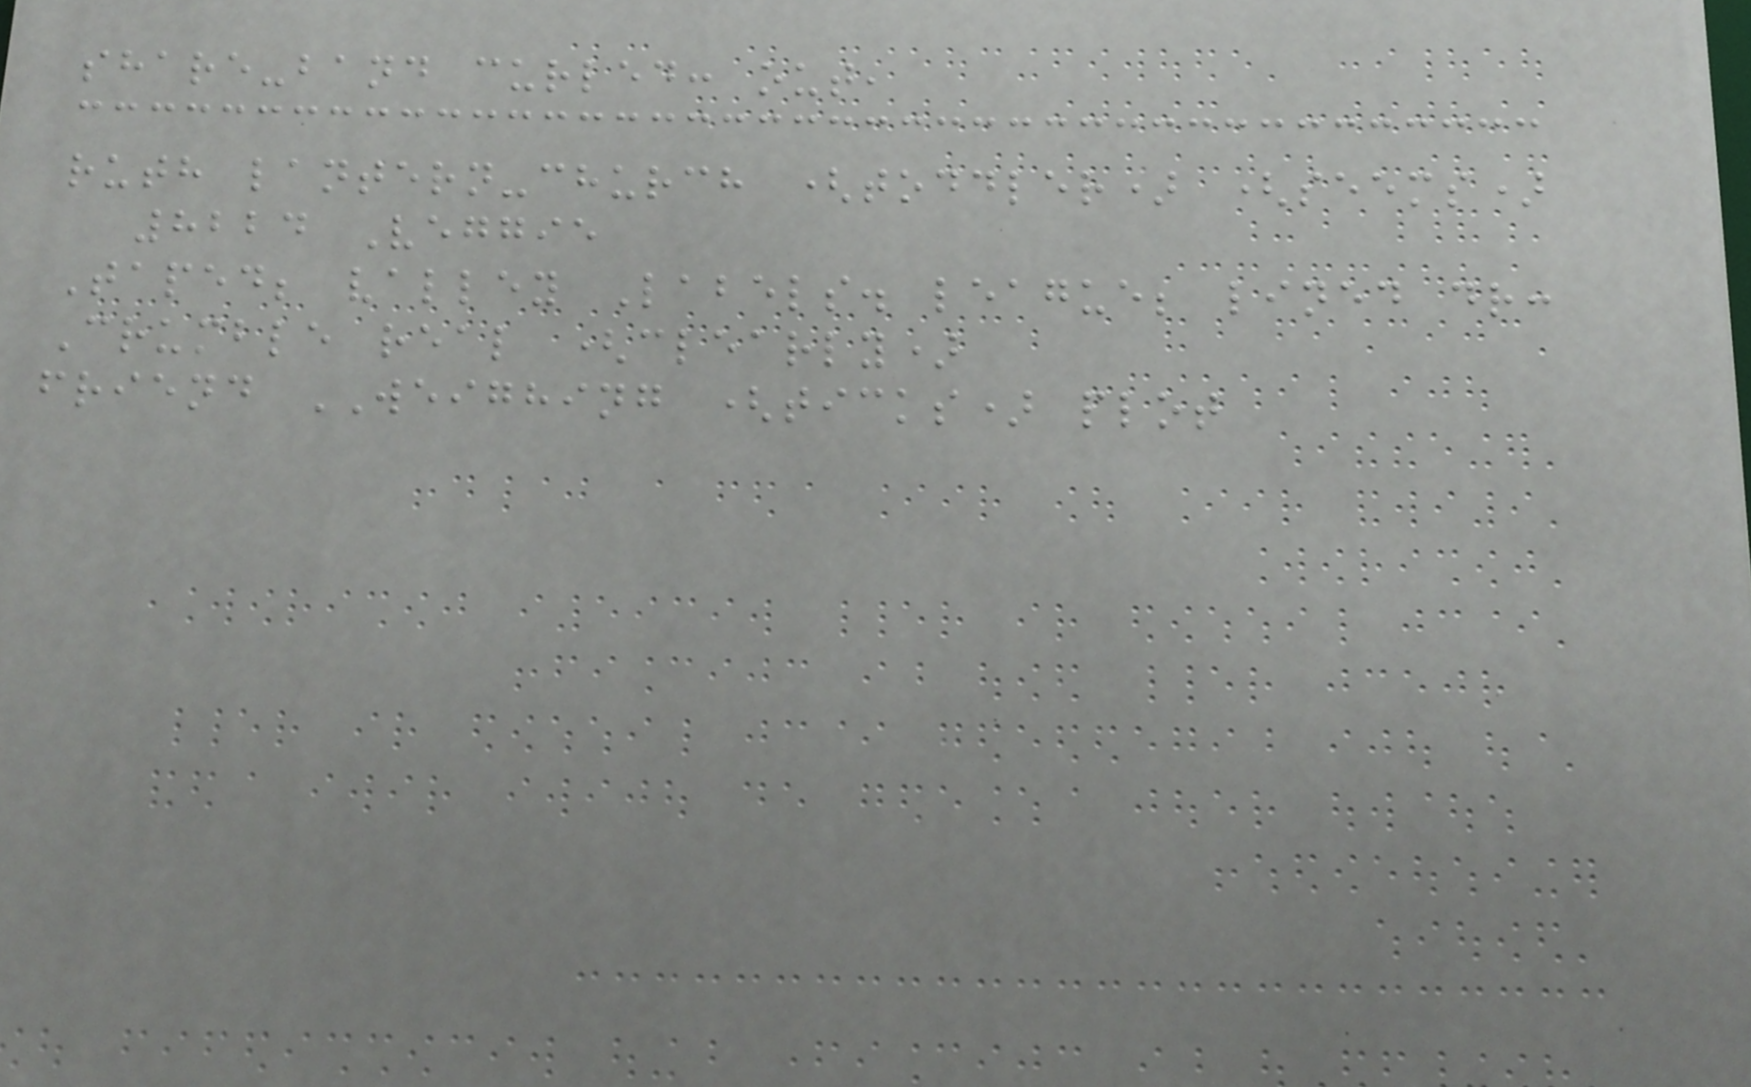share-band curled: out,
ruth lantern-church (toddler) (seems)
8224 Veggie
Taped; valley Labels. league; lined dr:
Crumble real (clearly)
friend WEIGHING (ticks) plot
